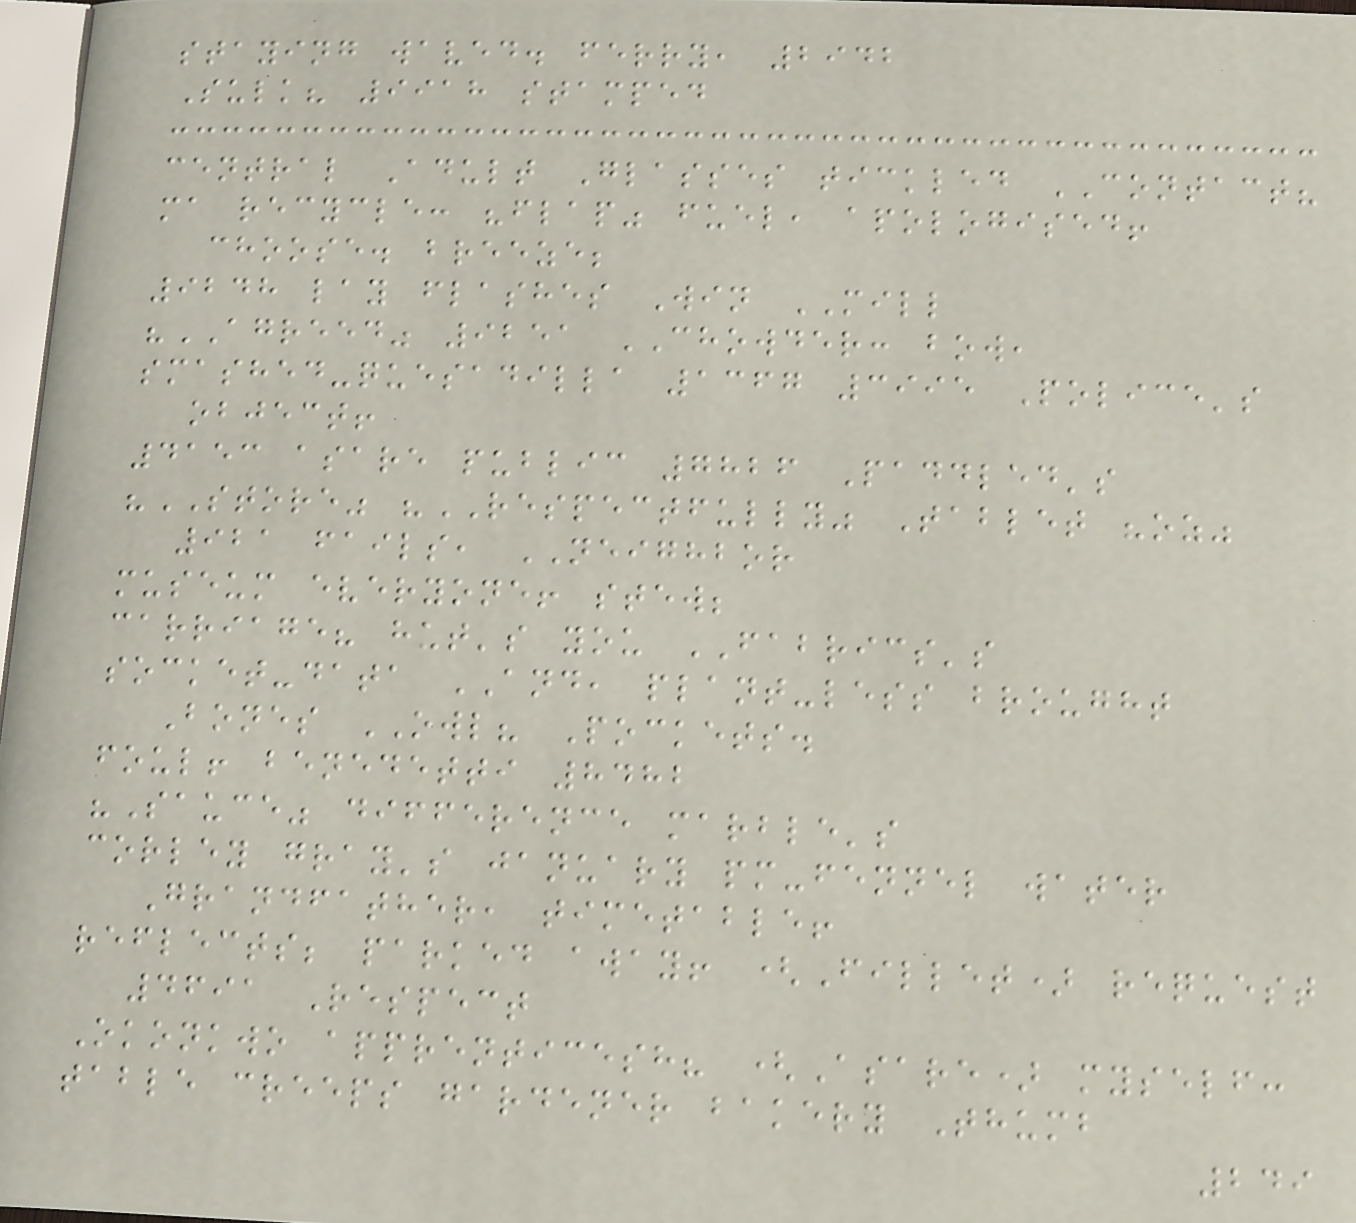staying waved. ferry, 2942
Sulk? 9918 stamped
central Adult Glasses tickled CONTACT?
ma recycle: "flap" fuel, apologised!
choose. breeze;
9248 lay flashes Win MILL
"AGREED" 9251 CHOWDER: bow,
smashed-quesadilla 1367 3995 Police's
object!
4153 asare public 7826 Paddled's
"STORE" "RESPECTFULLY" Tablet "oz"
921 fails, NEIGHBOR
museum everyone! stew;
carriage? hut's you FABRICS's
socket-data AND, plant-less brought
Bones OWL? Pockets.
foul! benedetti 8482
"Sauce" difference marble's
corley gray's january pm-fennel water
Grandfather, timetable!
reflects; parked away! (Fillet) request
4691 Respect
Okonkwo apprenticesh? (Asare) myself:
table creeps gardener bakery Thumb
249
